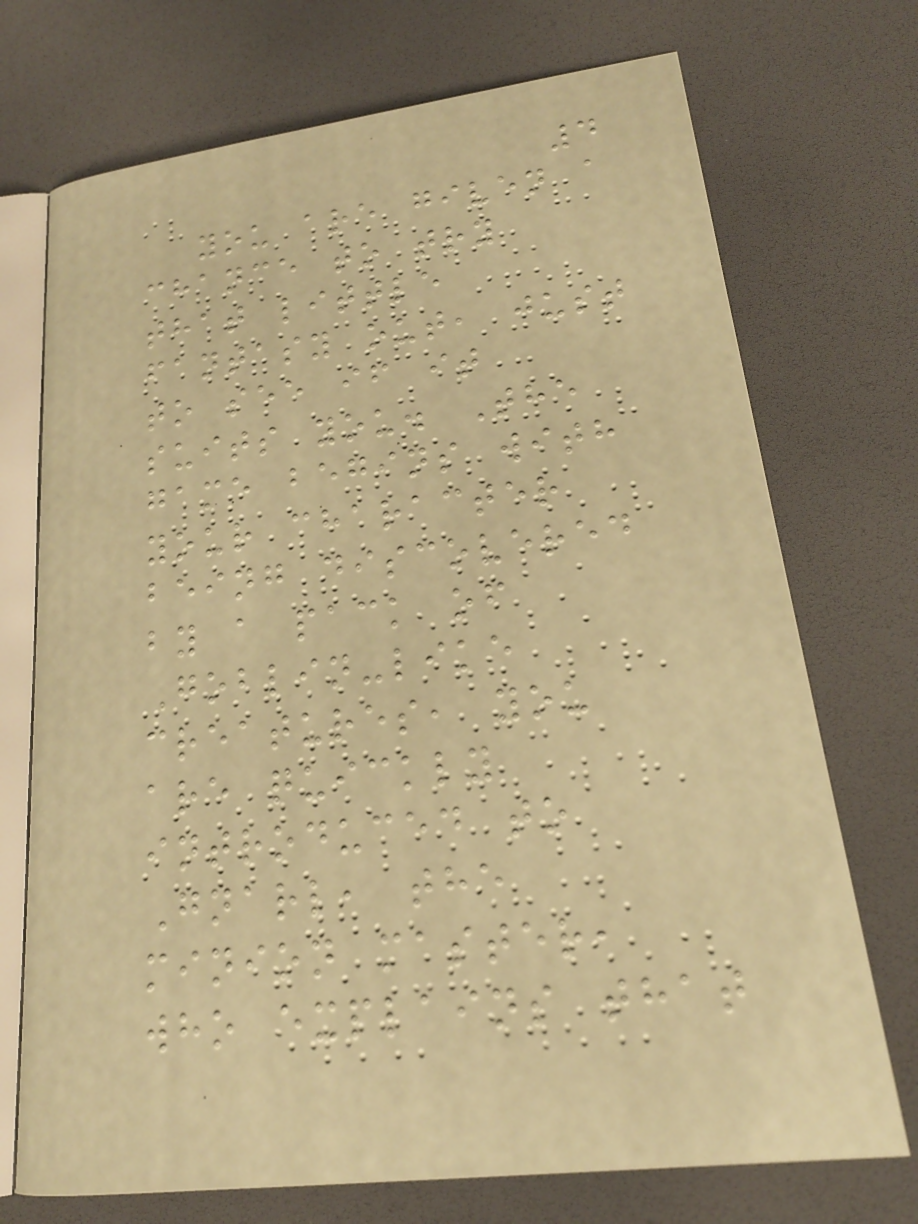4
you are given a
chance to try
that little
fantasy out, just
to see if it
suits you. The
game begins with
your character
being discovered
by a pack of
Goblin-like
creatures, you
are quickly
introduced to
Gnarl, the
minion master,
who explains that
